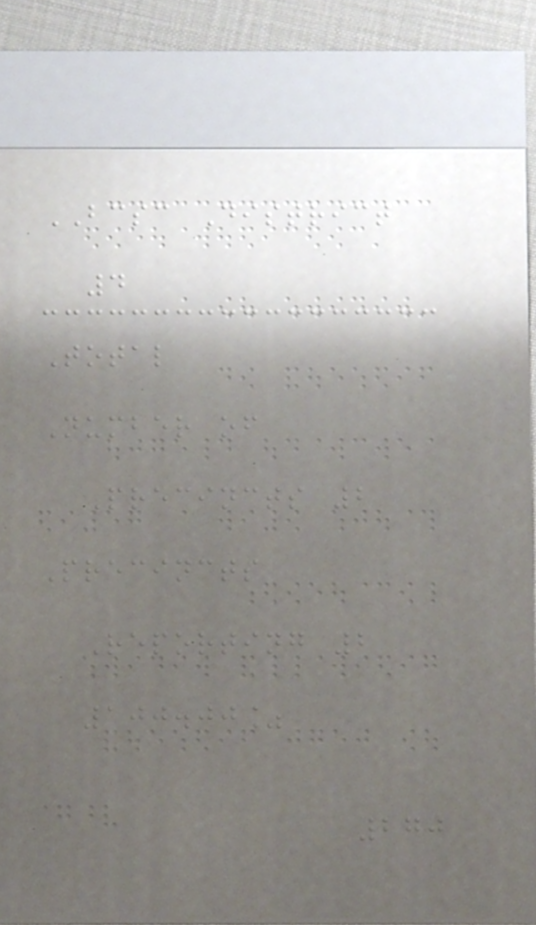BCSC District
4
Total
Number of
Precincts 2
Precincts
Reporting 2
100.00%
270
